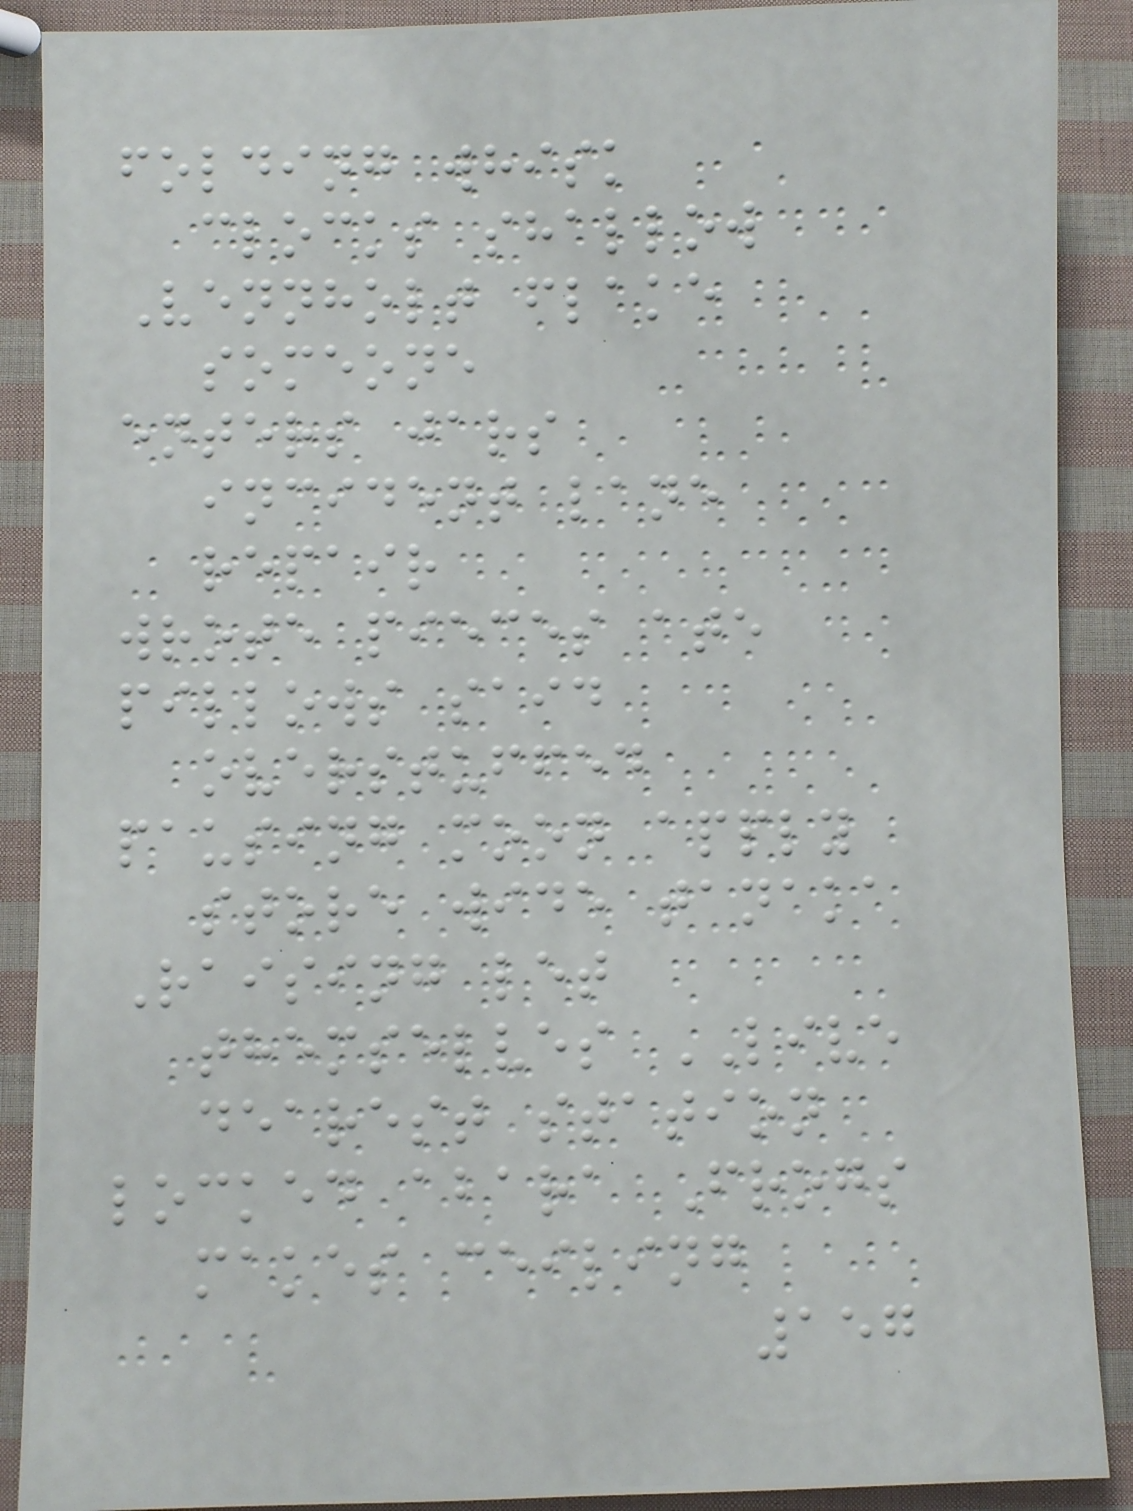folding whisk
clocks shallow
Vennholt flake
someone
enters jars
incident lane
repair
wrote pieces ate
pillows said
overstuffed
pausing moon apply
store wide tanaka
Raising let
themselves LIVE
dearest station
locked abara Frogs
makes ceiling
157
